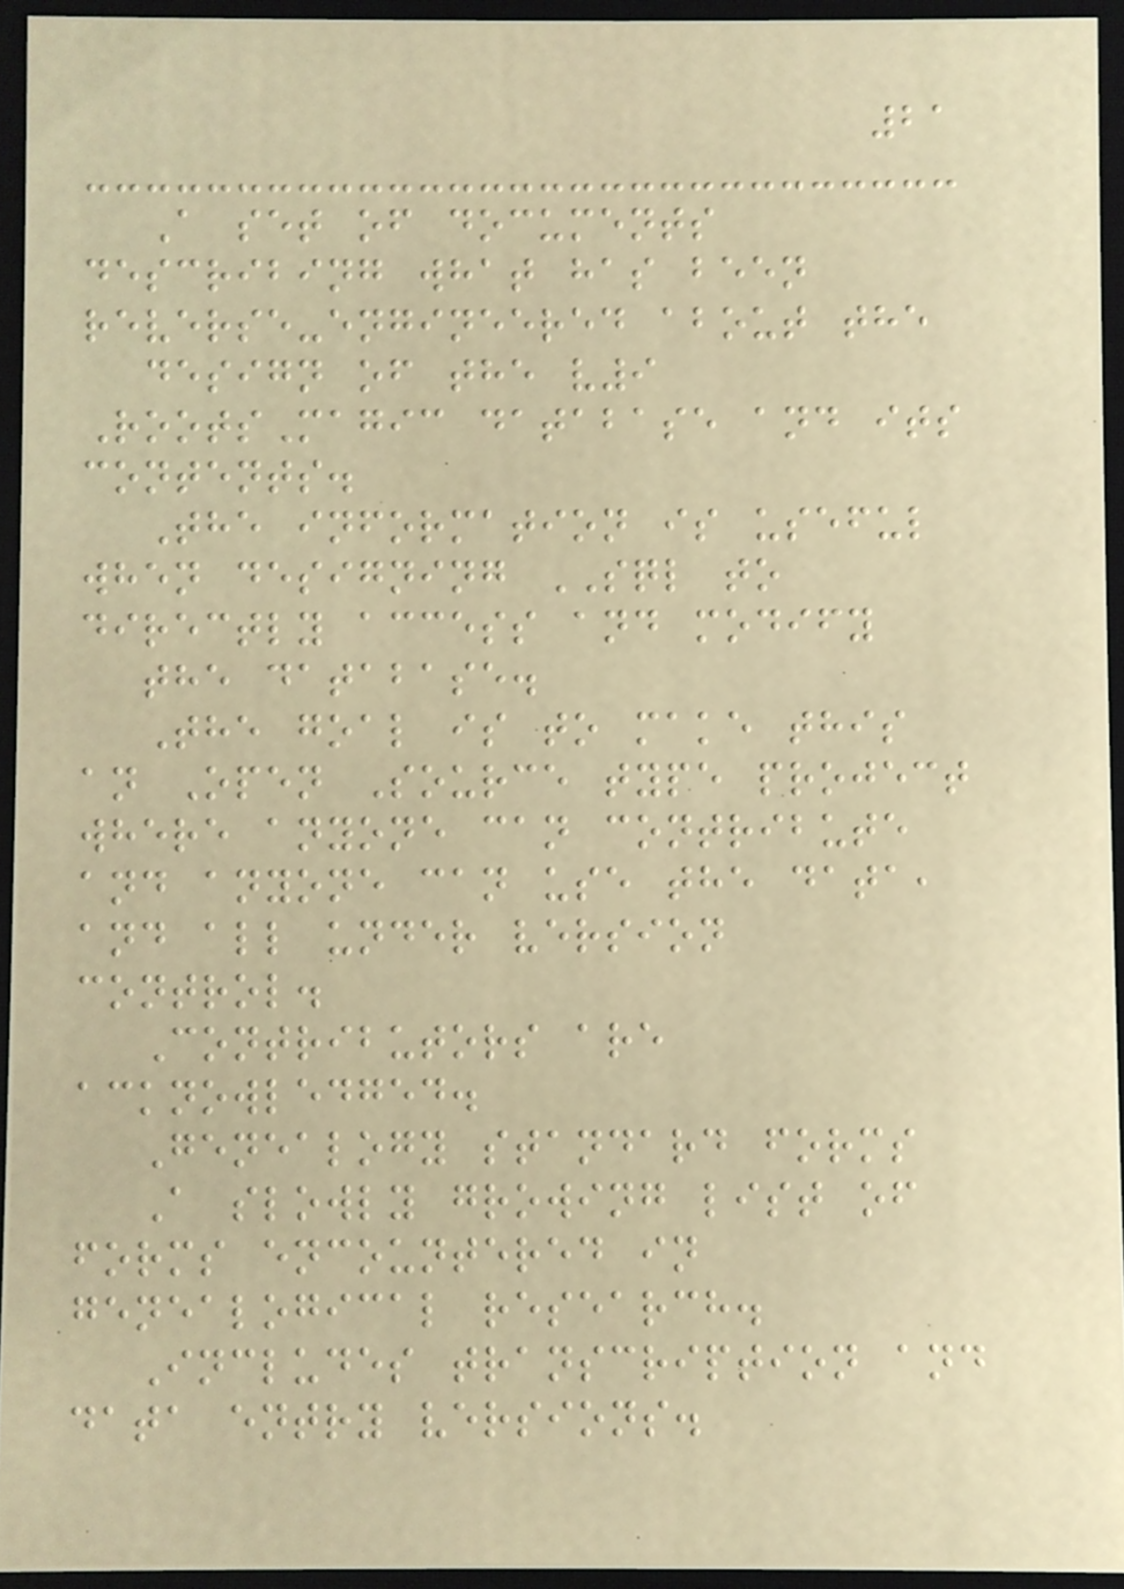21
A set of documents
describing what has been
reverse-engineered about the
design of the v9
RootsMagic database and its
contents.
The information is useful
when designing SQL to
directly access and modify
the database.
The goal is to make this
an Open Source type project
where anyone can contribute
and anyone can use the data,
and all under version
control.
Contributors are
acknowledged.
Genealogy standard forms
A slowly growing list of
forms encountered in
genealogical research.
Includes transcription and
data entry versions.
